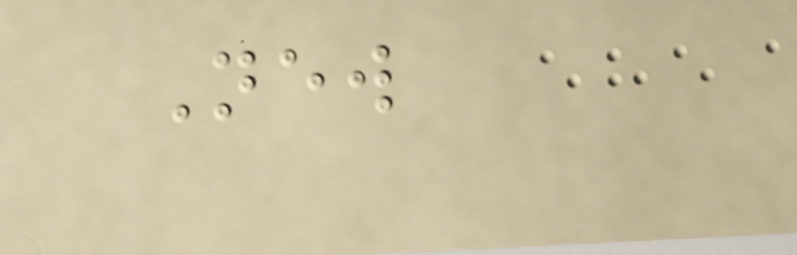New
